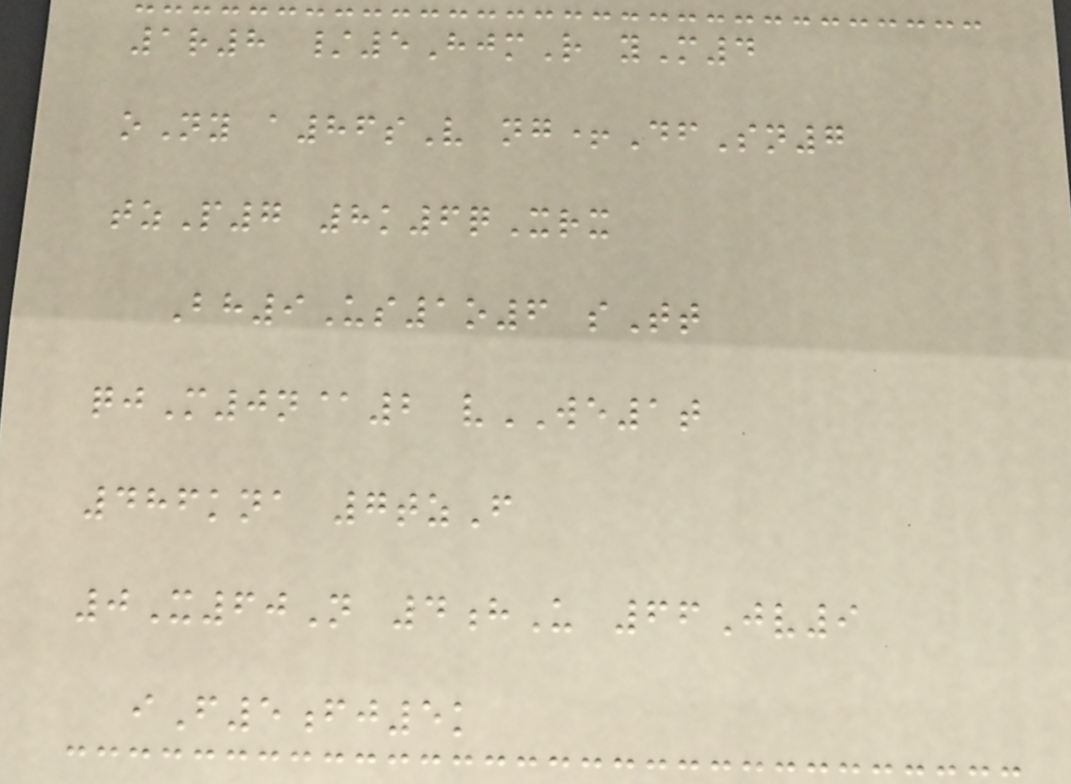1r8 /5HjmR yM4
oNy a86sV ng+DfSn7
tzP7 8k6qXrx
Bh9Us1o6 sTt
qjM0n@2 vWE1t
486kna 7tzF
0X60N 4hU 66Jv9
iF5fj5k
